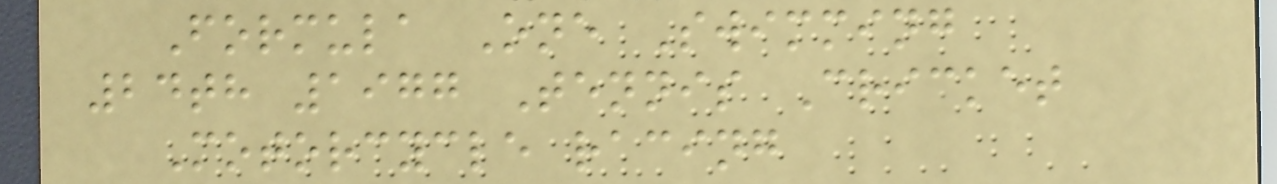Formula One Swimming
24th 1977 Tennis Cricket
Motorcycle racing
